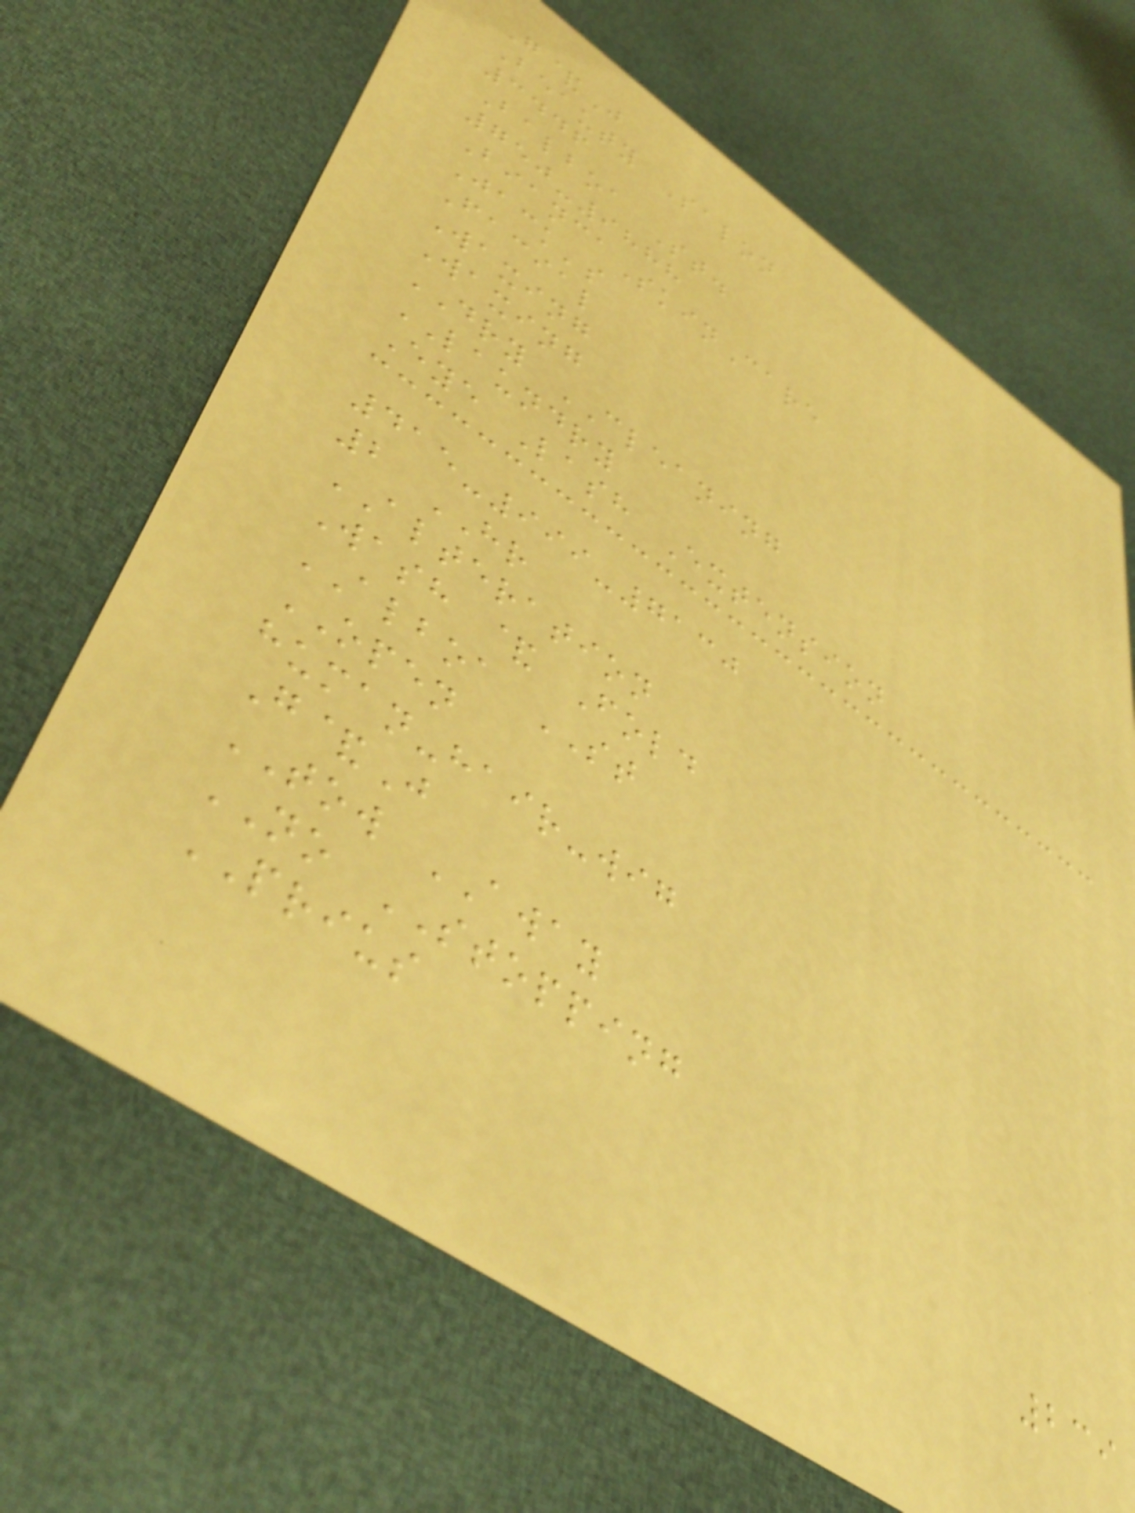G&J
Beauty Salon
3446
Balboa St.
750-9888
BiancaSkinCare
Jack's
Facial
Waxing
Waxing
DRY CLEANING
LAUNDRY
Eye Lash Extension
415-999-7130
2 HR
ALTERATION
Wash & Fold
ALBOA ST
OPEN
human-hair-wig
G&J
TOW AWAY
NO STOPPING
PRIUS
239
